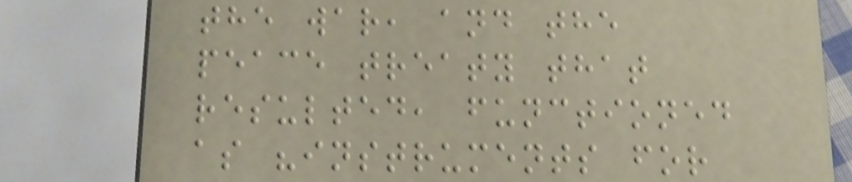the war, and the
peace treaty that
resulted, functioned
as "instruments for
